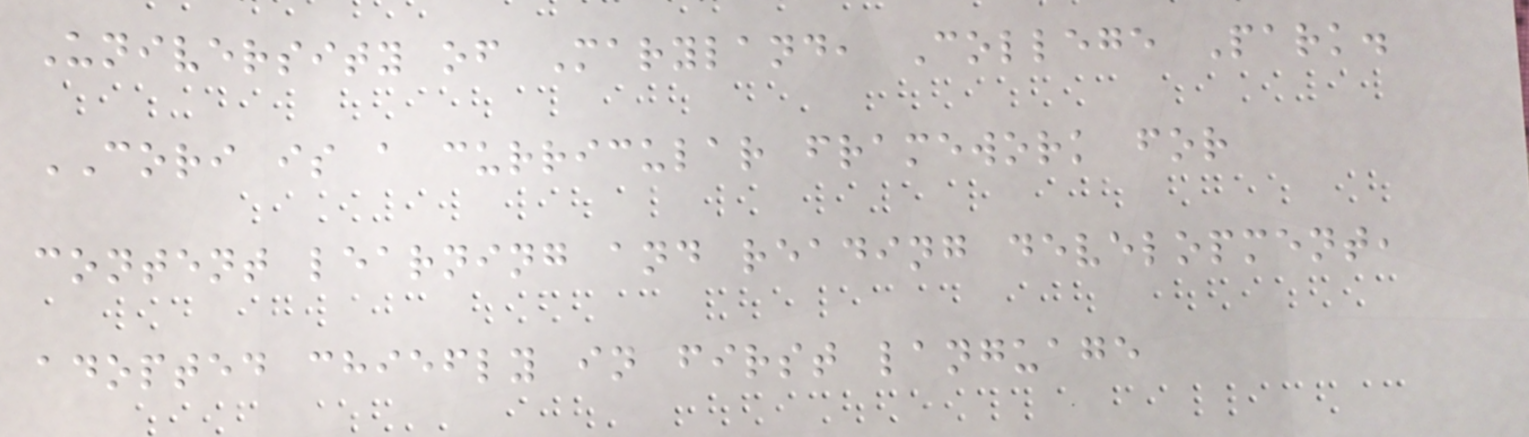University of Maryland, College Park.
CORI is a curricular framework for
content learning and reading development,
adopted chiefly in first language
